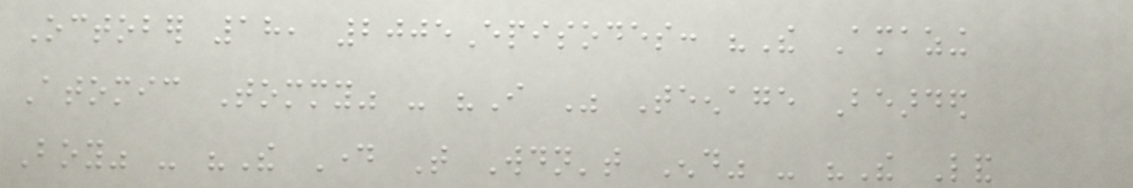October 18, 2005Episodes: "The Amazing
Atomic Tommy" - "I Was Teenage Bearded
Boy" - "The Day That Wouldn't End" - "The Land
